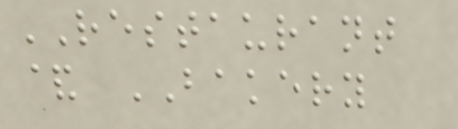RESTAURANT
& BAKERY
